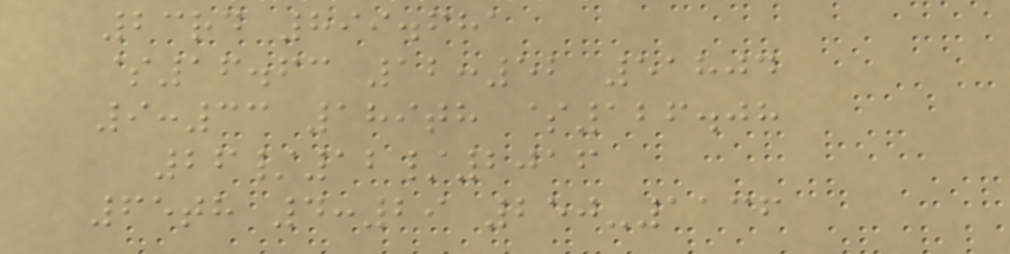23rd 899.681
$16.63 12:52 51804
9:33 189th $126.08
26/12/2016
65th 4:29 250-1136
